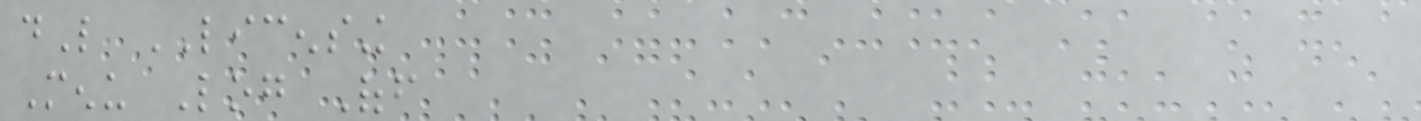dL LICENSING
Menu Log Off
